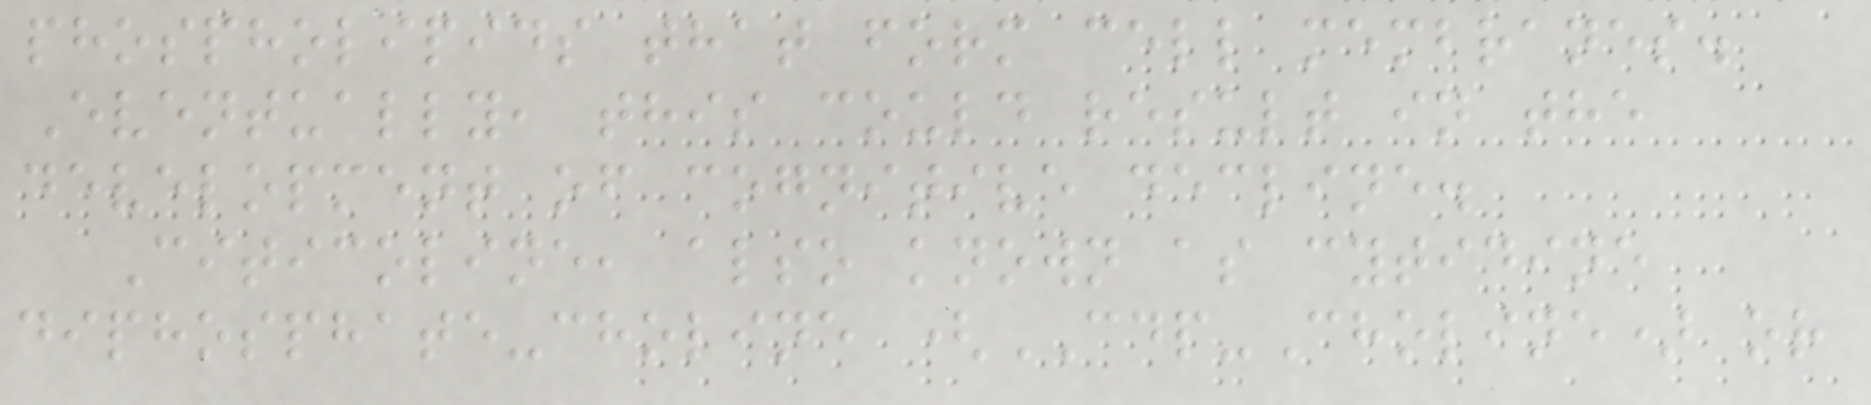phospholipids that form cell membranes.
Eventually, this could result in the
development of cognitive decline.
Citicoline, also known as cytidine
diphosphate-choline (CDP-Choline) or
